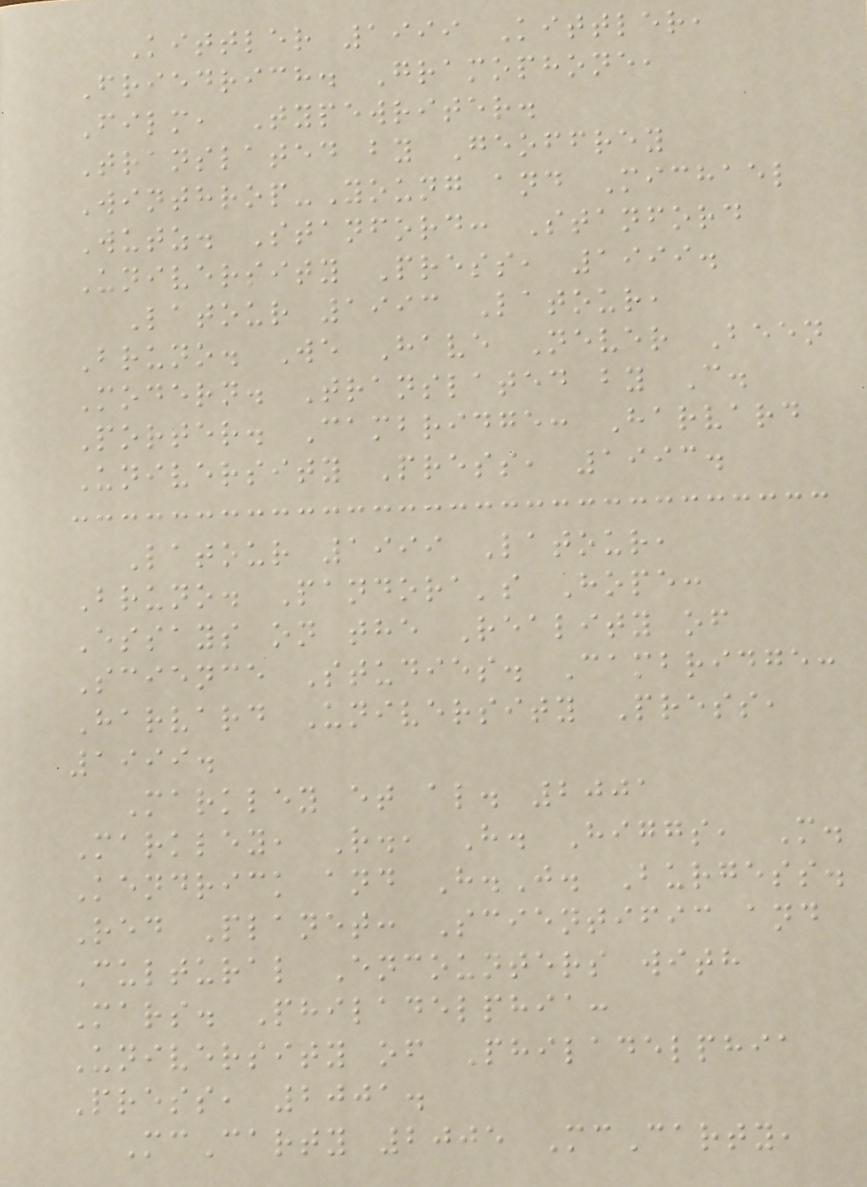Kittler 1999 Kittler,
Friedrich. Gramophone,
Film, Typewriter.
Translated by Geoffrey
Winthrop-Young and Michael
Wutz. Stanford: Stanford
University Press, 1999.
Latour 1993 Latour,
Bruno. We Have Never Been
Modern. Translated by C.
Porter. Cambridge: Harvard
University Press, 1993.
Latour 1999 Latour,
Bruno. Pandora's Hope:
Essays on the Reality of
Science Studies. Cambridge:
Harvard University Press,
1999.
Markley et al. 2001
Markley, R., H. Higgs, M.
Kendrick and H.J. Burgess.
Red Planet: Scientific and
Cultural Encounters with
Mars. Philadelphia:
University of Philadelphia
Press, 2001.
McCarty 2005 McCarty,
